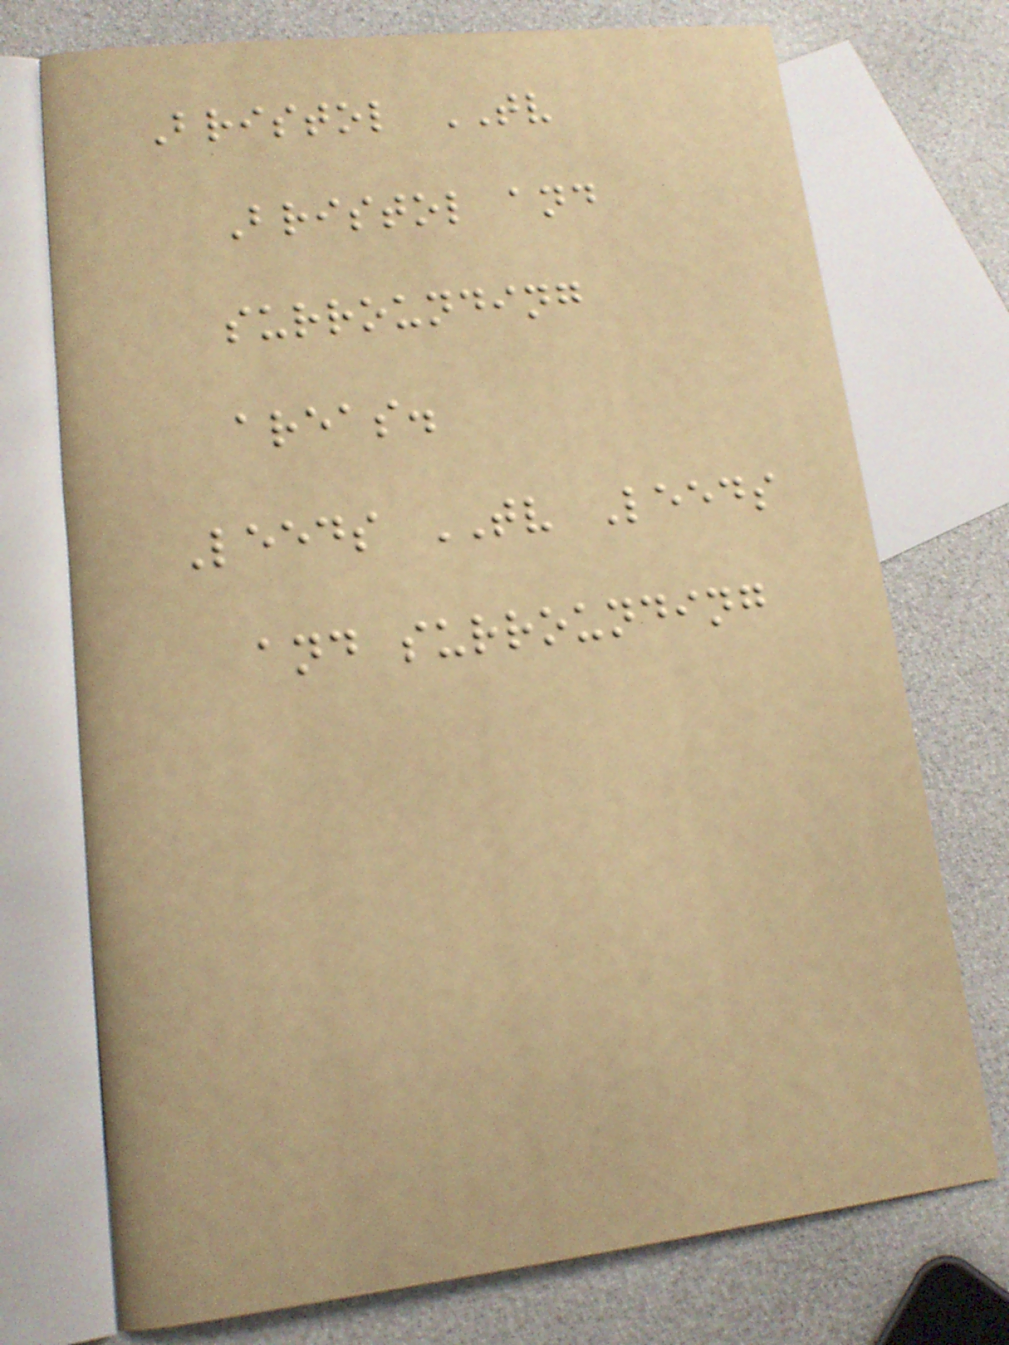Bristol TV
Bristol and
surrounding
areas.
Leeds TV Leeds
and surrounding
